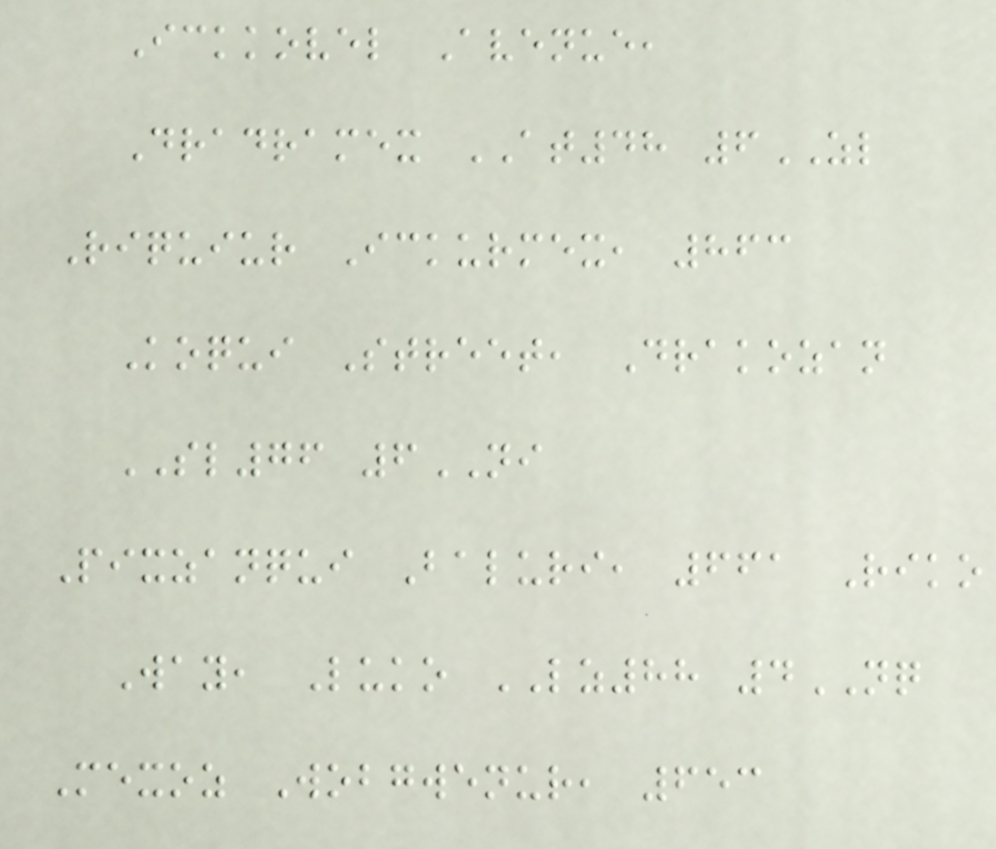Ickkovel Avenue,
Dradramex AT48 6ZL
Riquiur Ickurmex, 863
Koqui Street, Drakozan
SL76 6NI
Pixzanqui Baluri, 661 Riko
Way, Luko LZ88 4NQ
Mexoz Wobgwenur, 653
